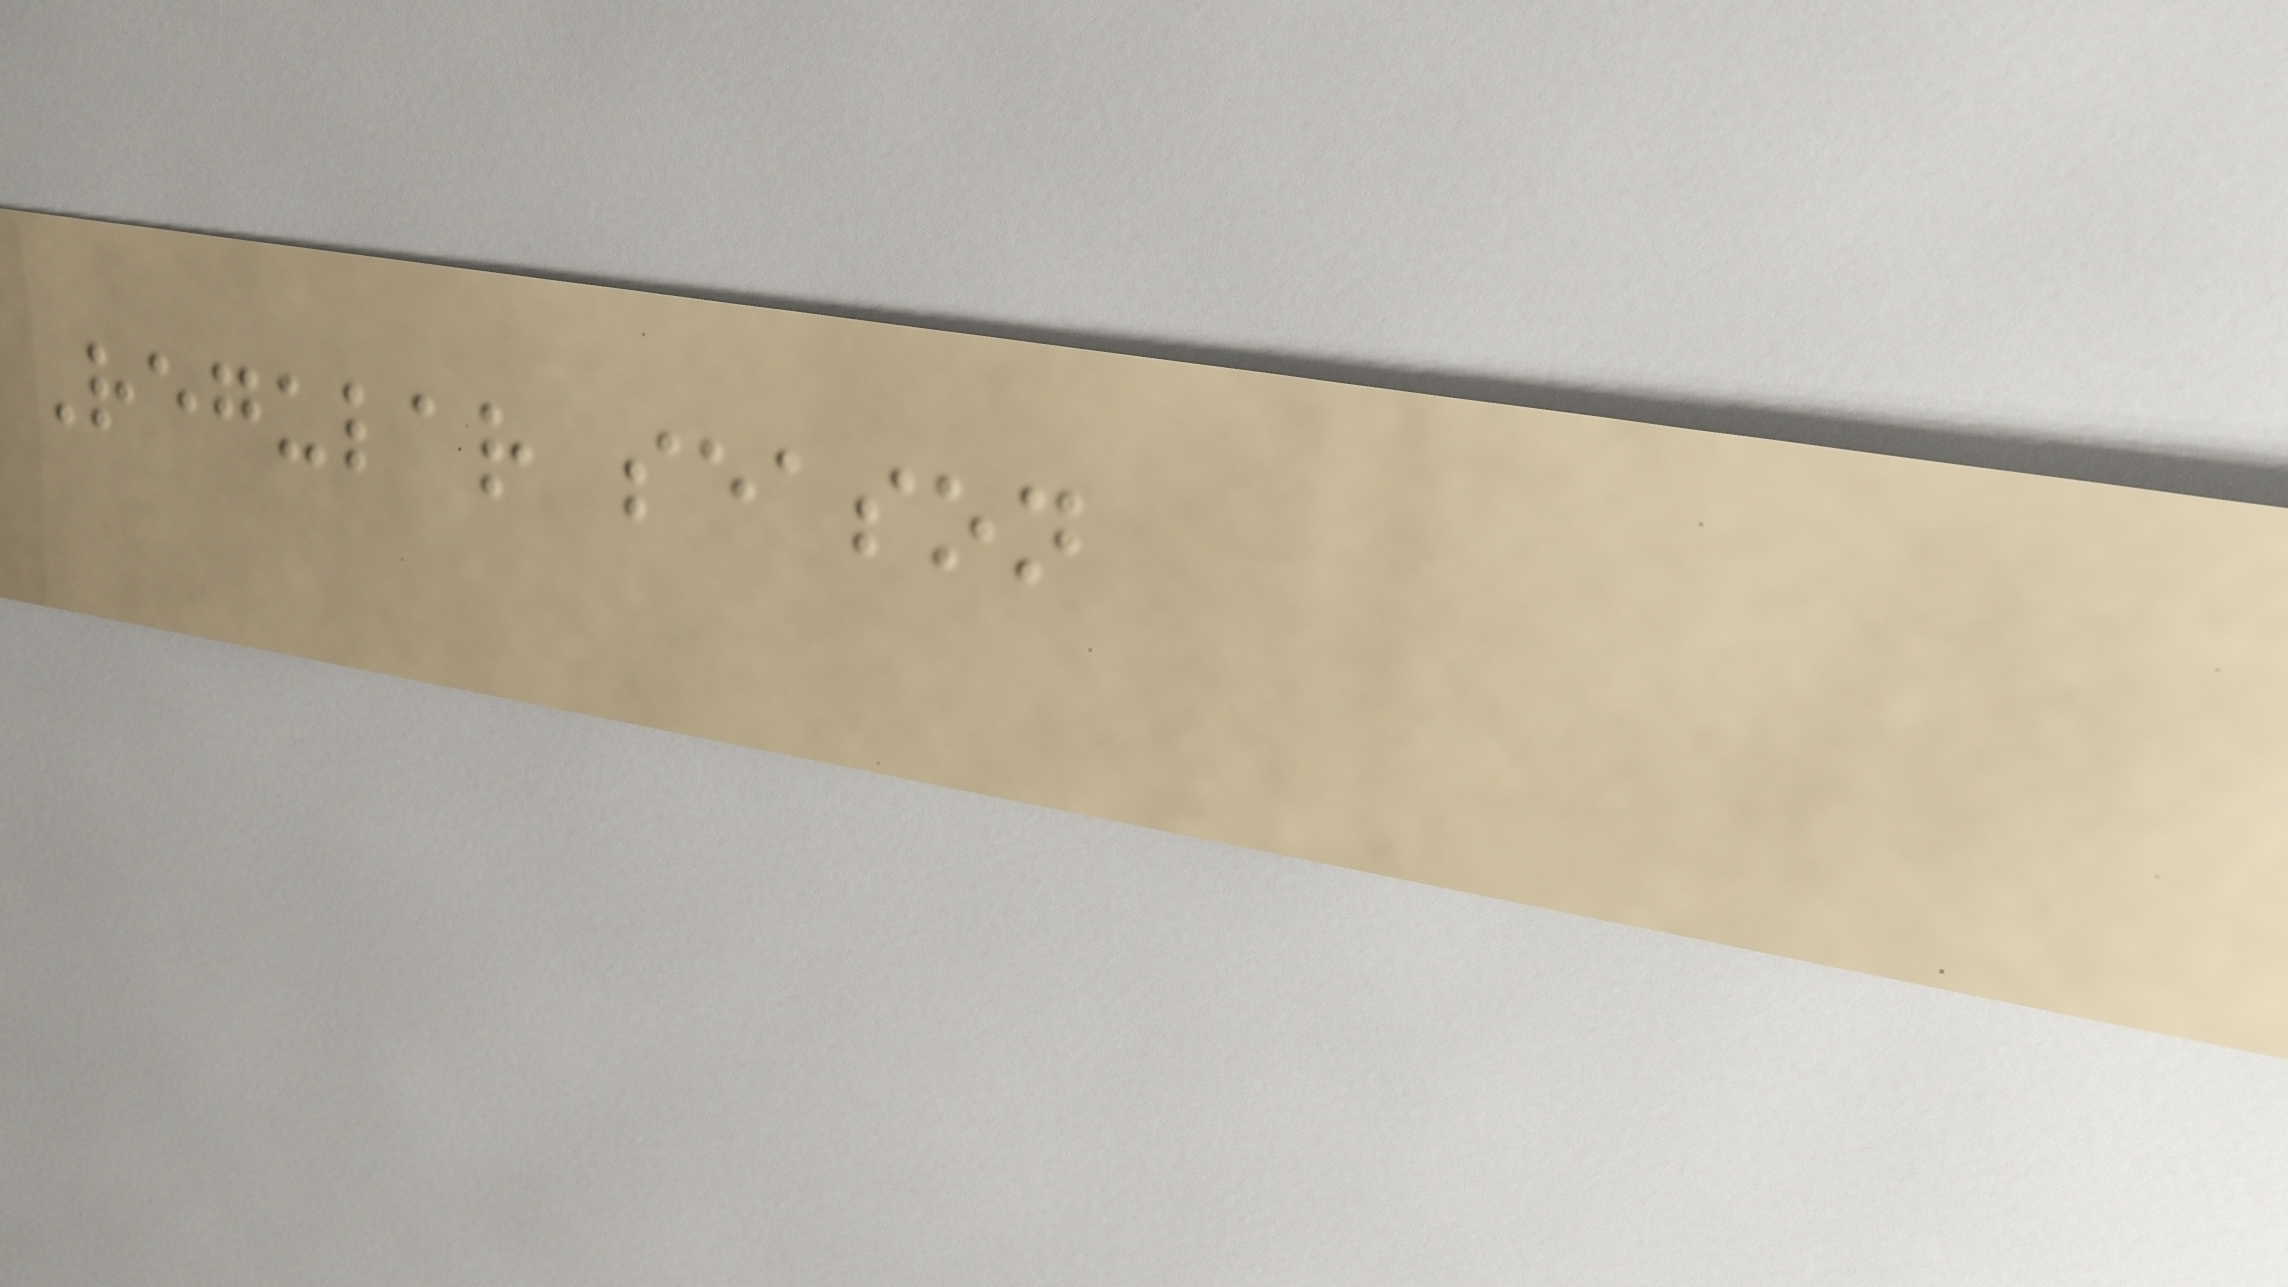Regular season
